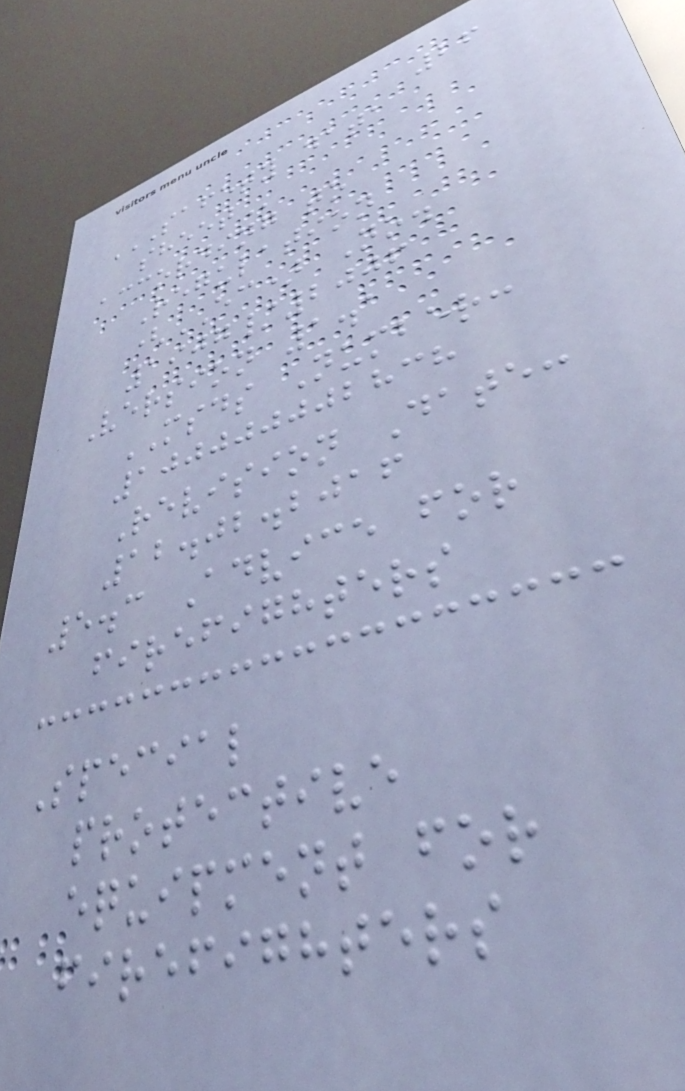26
SAFETY DATA
SHEET
according to
Regulation
(EC) No.
1907/2006
Version 1.1
MSDS Number:
100000002838
Revision Date:
12.02.2016
5.3 Advice for
firefighters
Special
protective
equipment for
firefighters
